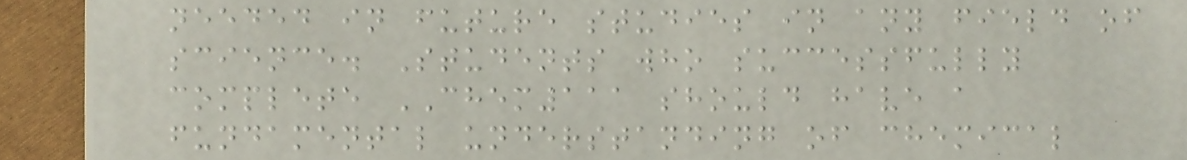needed in future studies in any field of
science. Students who successfully
complete CHEM111 should have a
fundamental understanding of chemical
